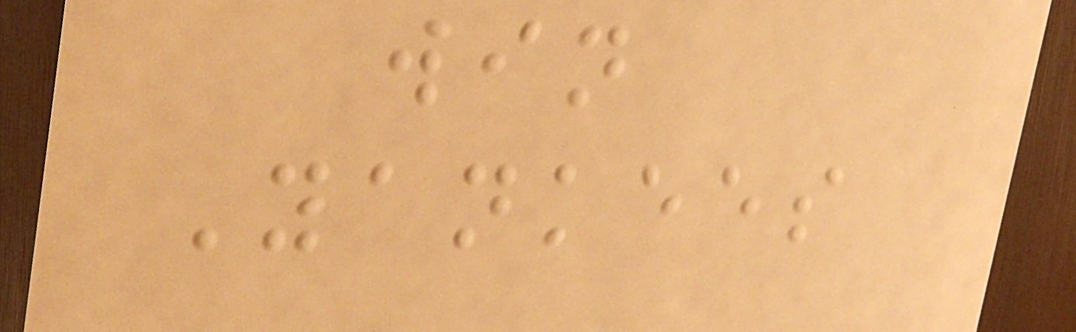win
Yankees
